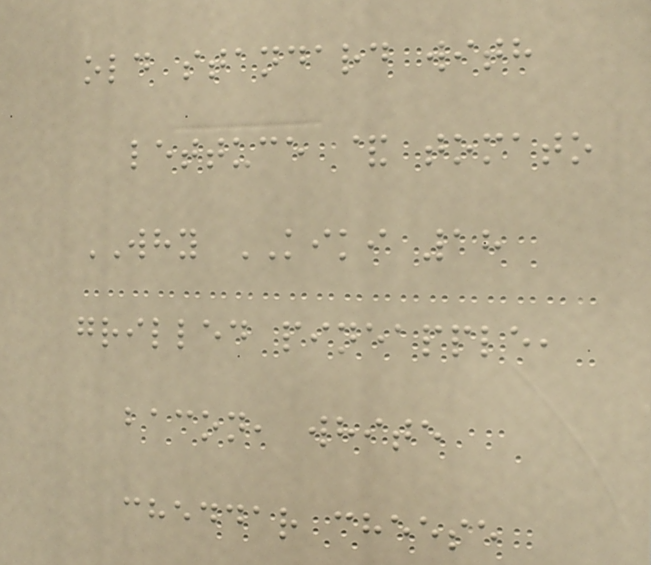old standard with
lettuce & tomato
WHY KIKI 18
grilled pineapple,
bacon, white
cheddar cheese
